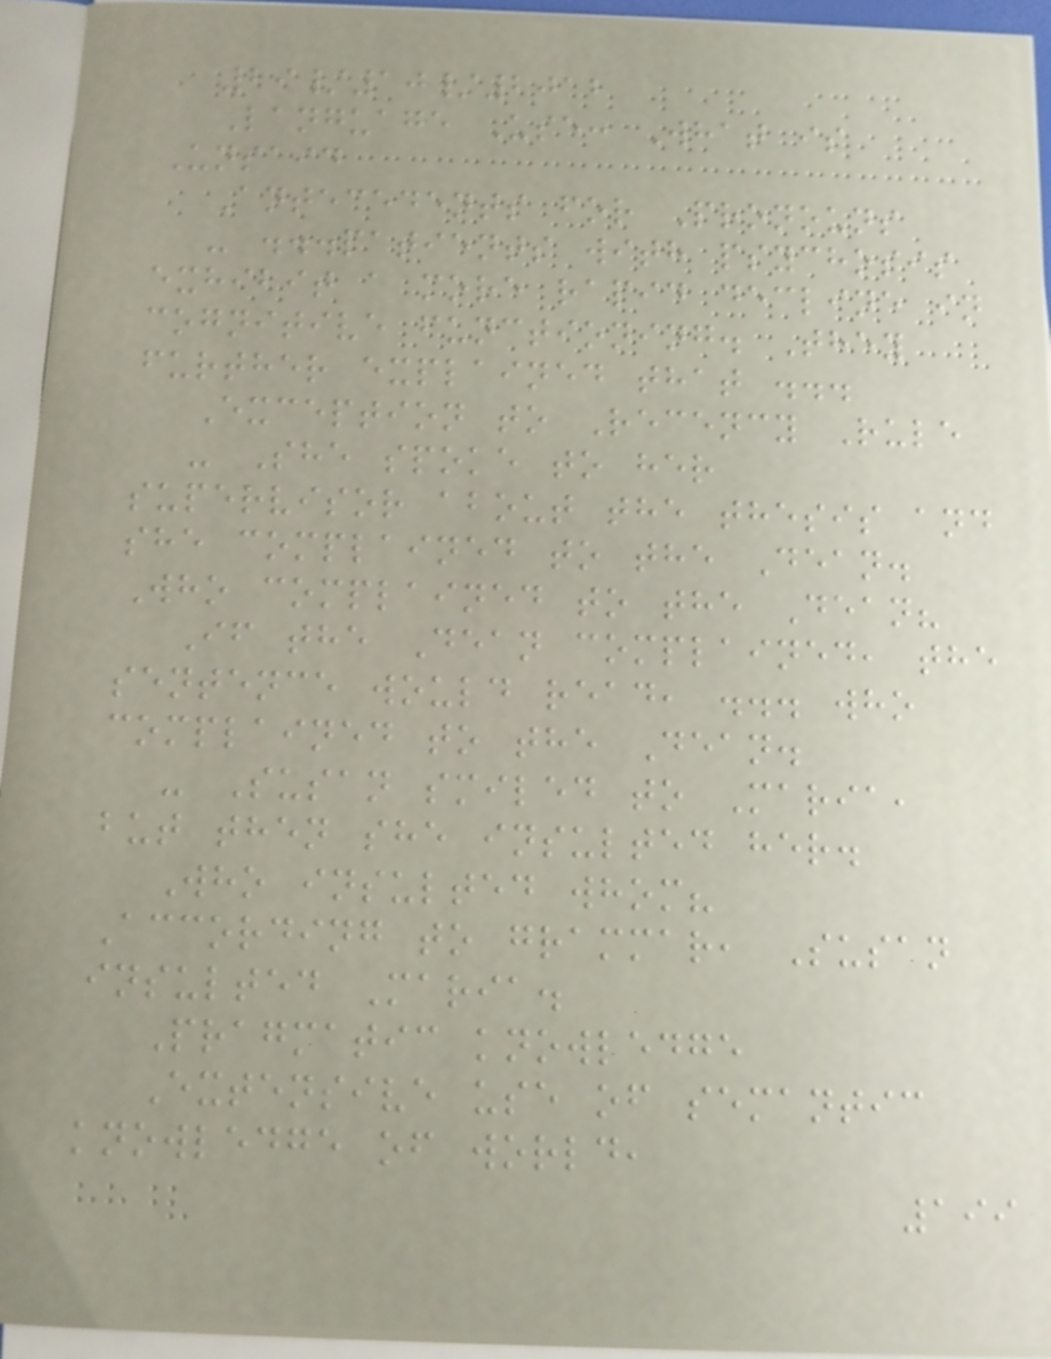29/10/2012
Language Use: What is
Unsaid
Antecedents for Pronouns
- ...patients with psychosis
exhibit a more rapid decline in
cognitive functioning. They
further explained that ...
Exception to Recency Rule
- She spoke to her
supervisor about the thesis and
she complained to the Dean.
Who complained to the Dean?
If the Dean complained, the
sentence would read, ... who
complained to the Dean.
- Susan smiled to Maria,
but then she insulted her.
Who insulted whom?
According to grammar, Susan
insulted Maria.
Pragmatic knowledge
Extensive use of semantic
knowledge of world,
199
